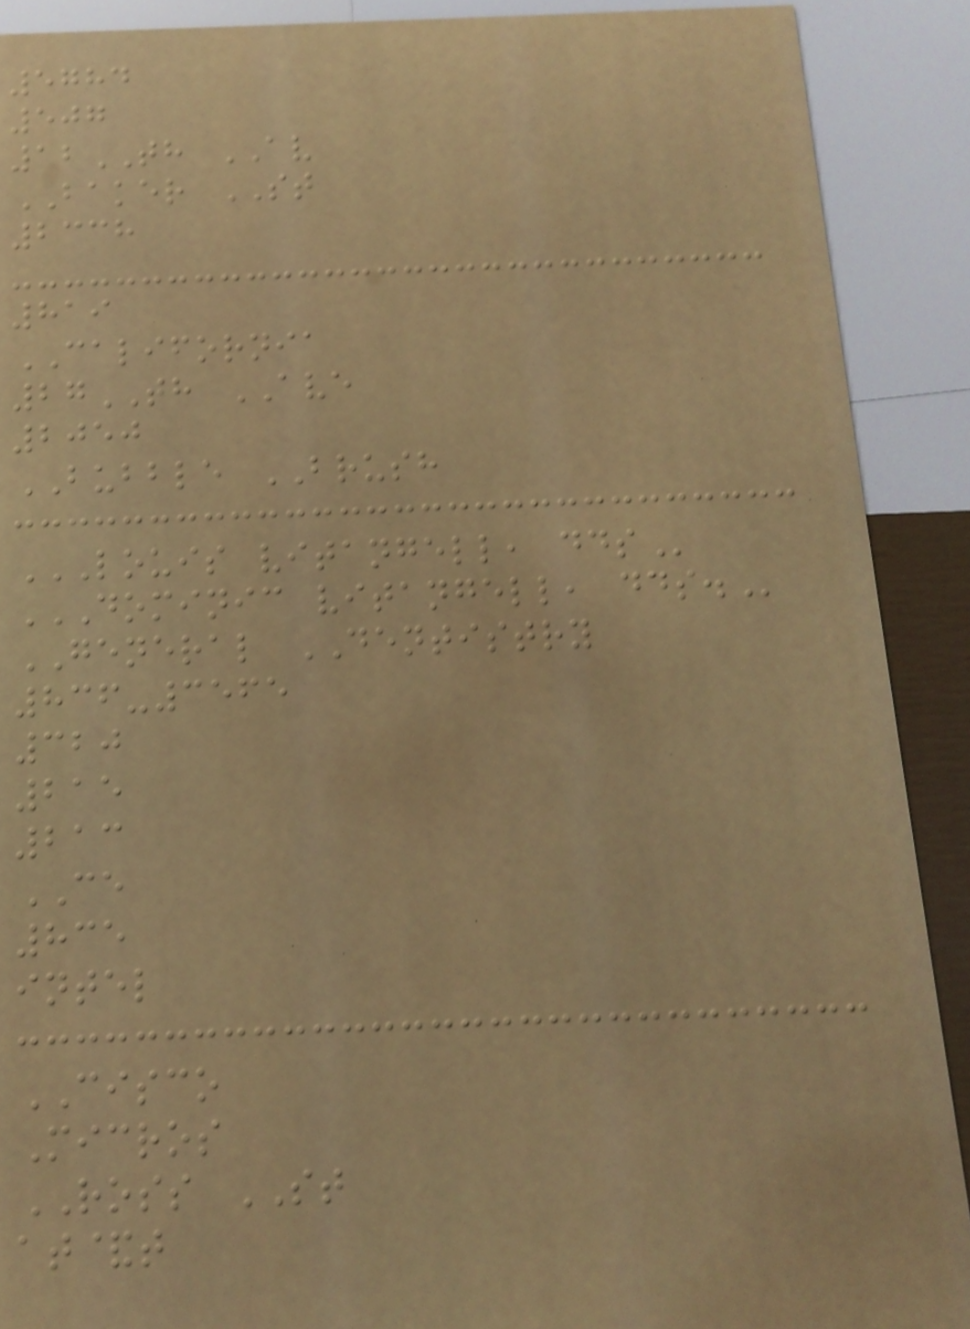5784
507
12TH AV
BAKER ST
2338
819
CALIFORNIA
27TH AVE
2050
BUBBLE BRUSH
LOUIS VITANGELL, DDS
DOMINIC VITANGELL, DDS.
GENERAL DENTISTRY
836-3565
320
215
213
CE
835
intel
CISCO
Micros
ROSS ST
at&t
